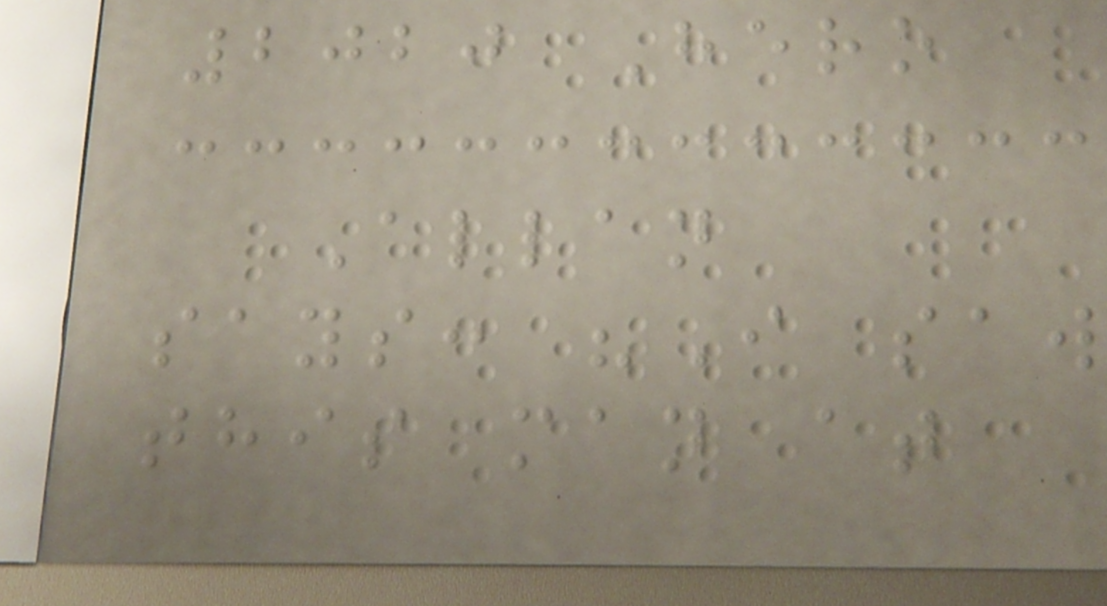2020 Hero
Allan
says: "I saw
this man at
